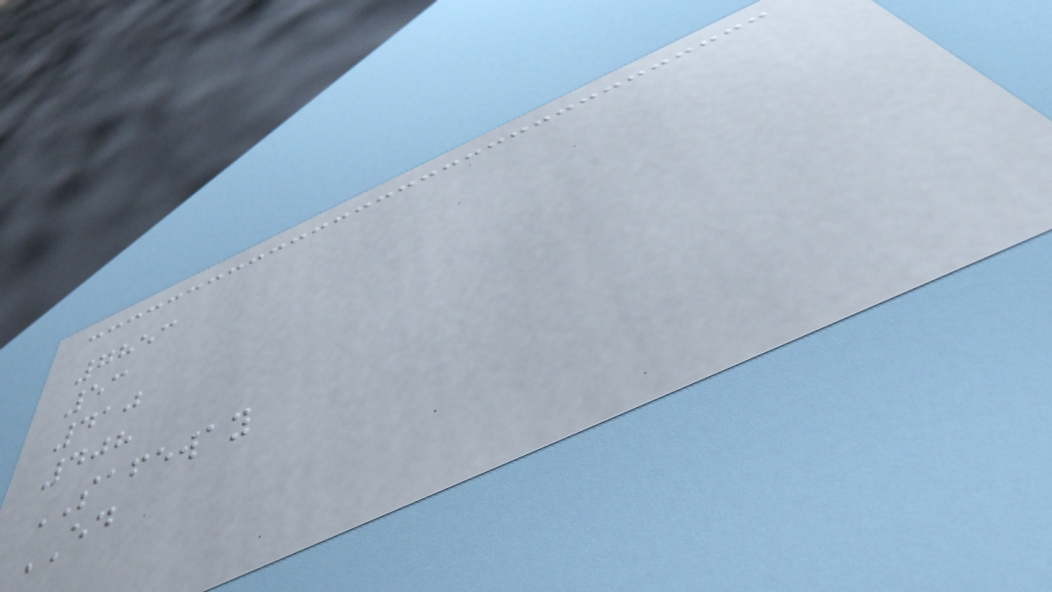7853
53
410
408
SAFEWAY
ED
